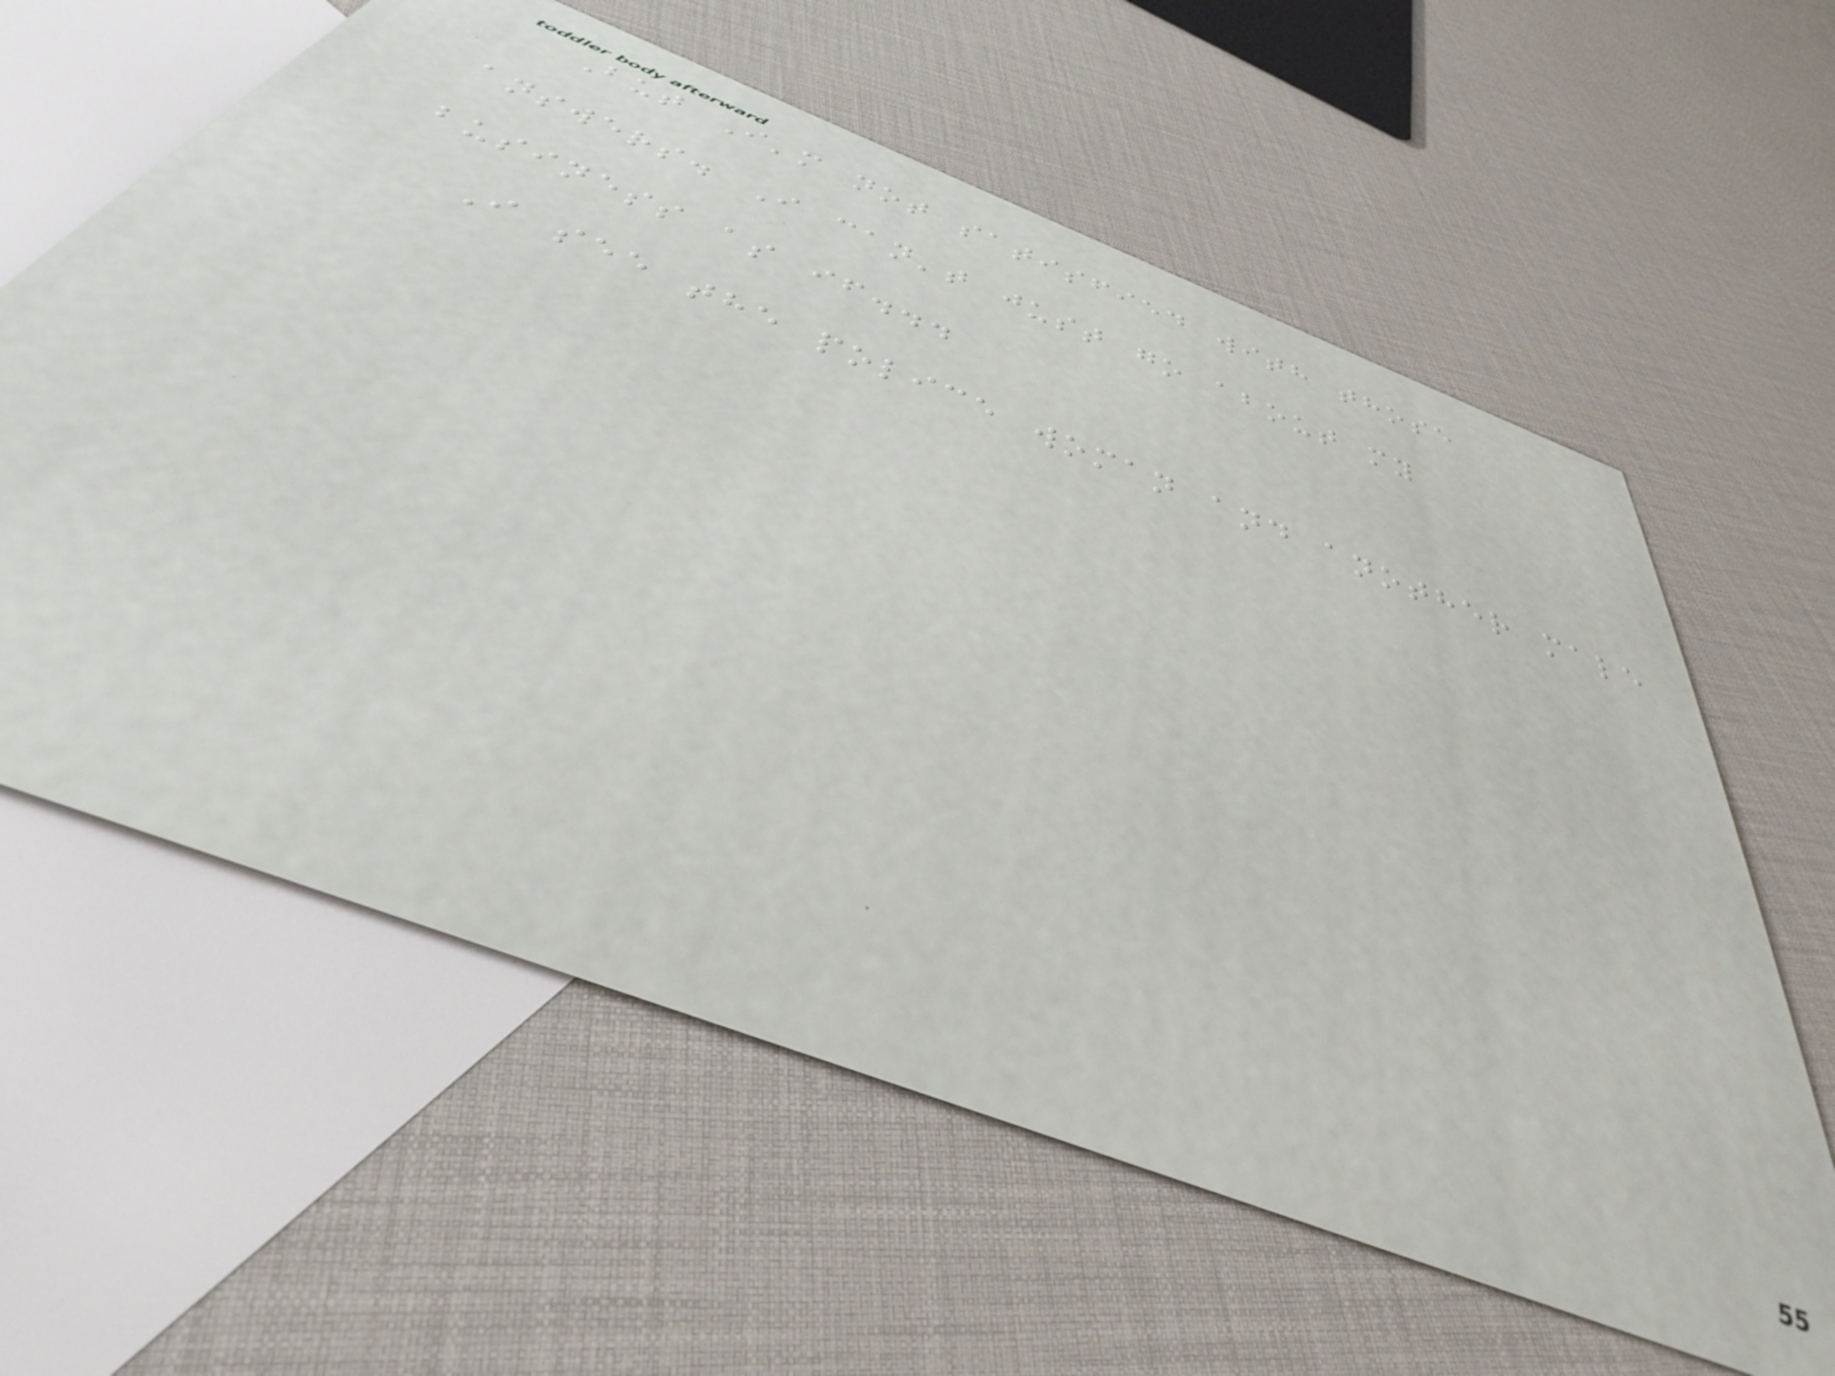But I'm not satisfied with those
answers. I can't just go about my
business as if...
I see the police woman and another male
